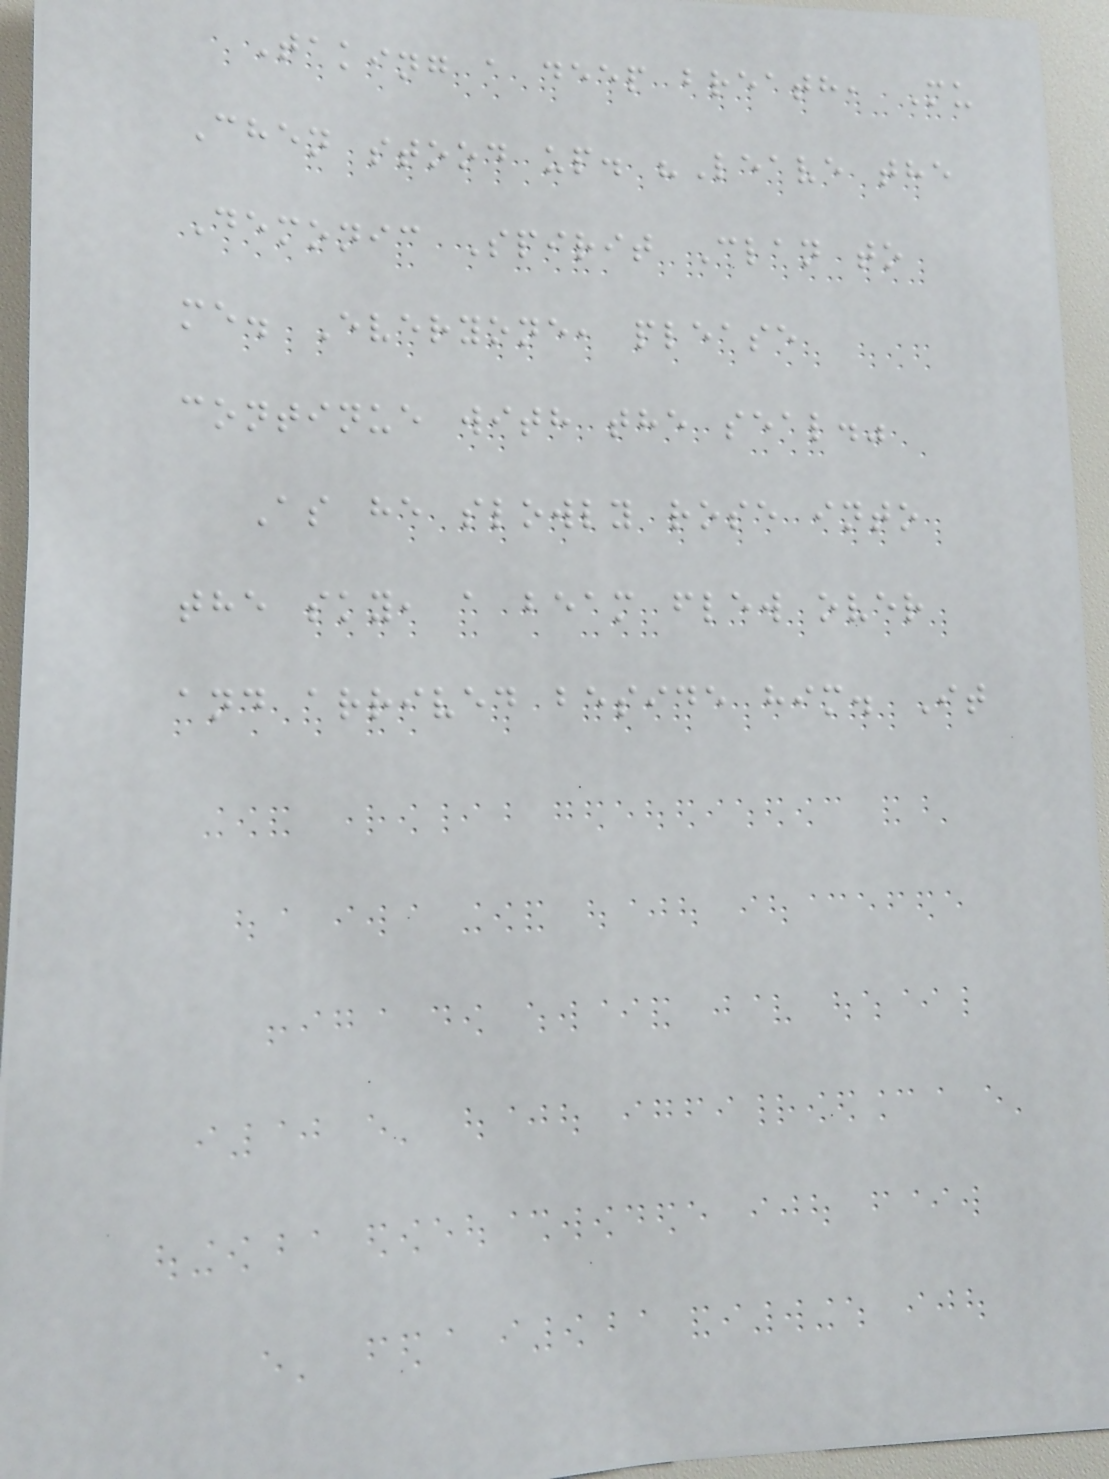Taking a deep breath, Mu
Chen stood up. "Leave the
Demonic Spirit Clan to
me. Everyone, please
continue with the seal."
As he slowly rose into
the sky, a beam flew over
and arrived beside him. It
